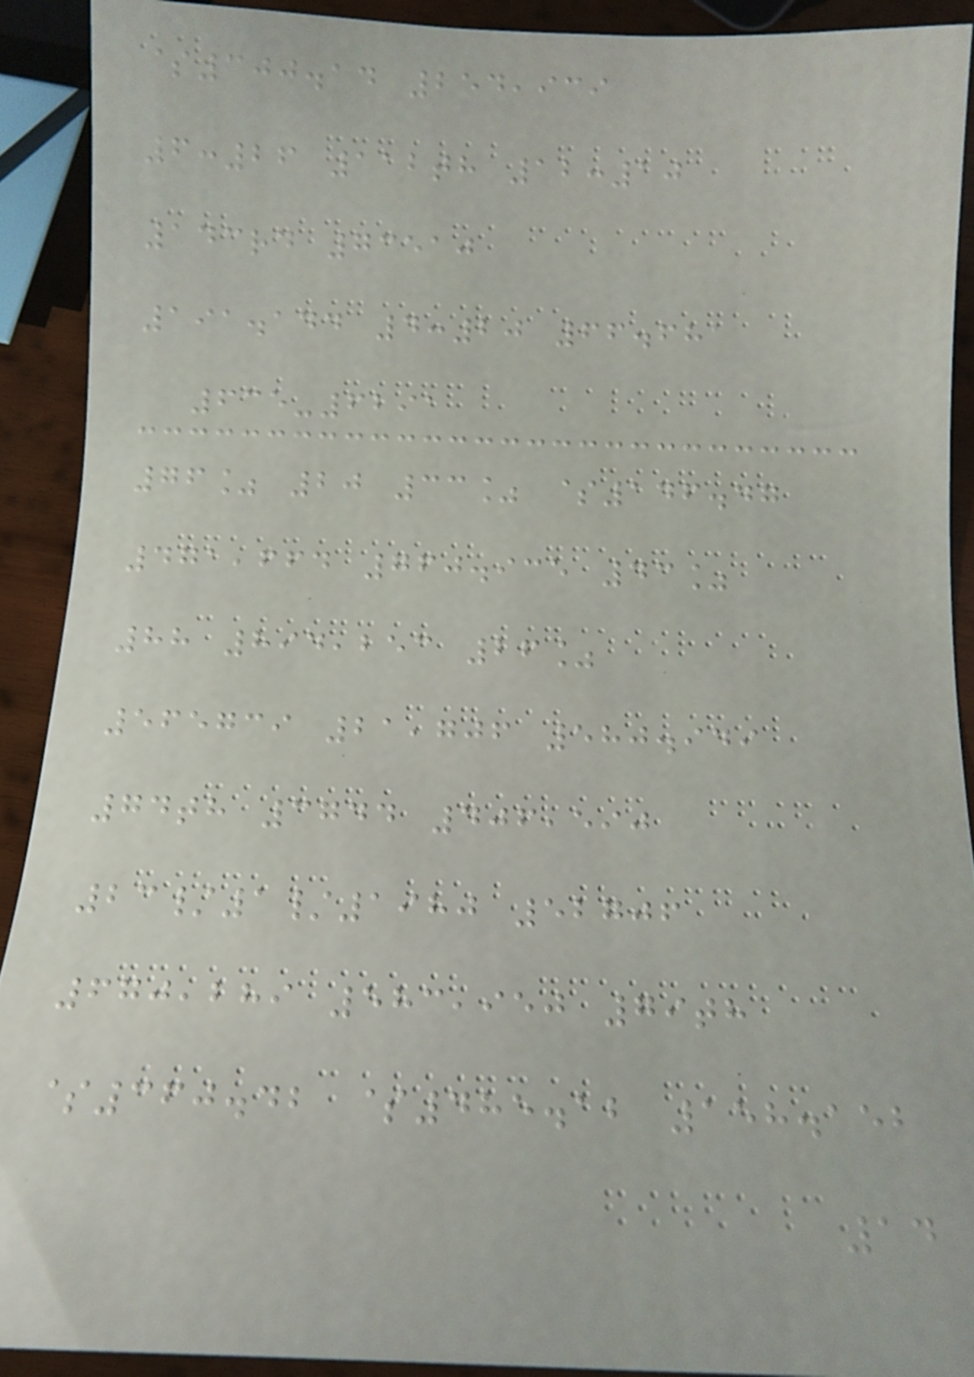$300.14 254,939
6:26 112th 12:10
143rd 73510
191.144 4:20 66.681
635-6291
76% 20 33% $146.47
471,664 760.935 43%
88 894,253 26%
565739 21,706 580.949
74th 3744 406,590
23/1/1980 52706
670,289 583,950 79th
$360.42 $485.12 158.152
14
